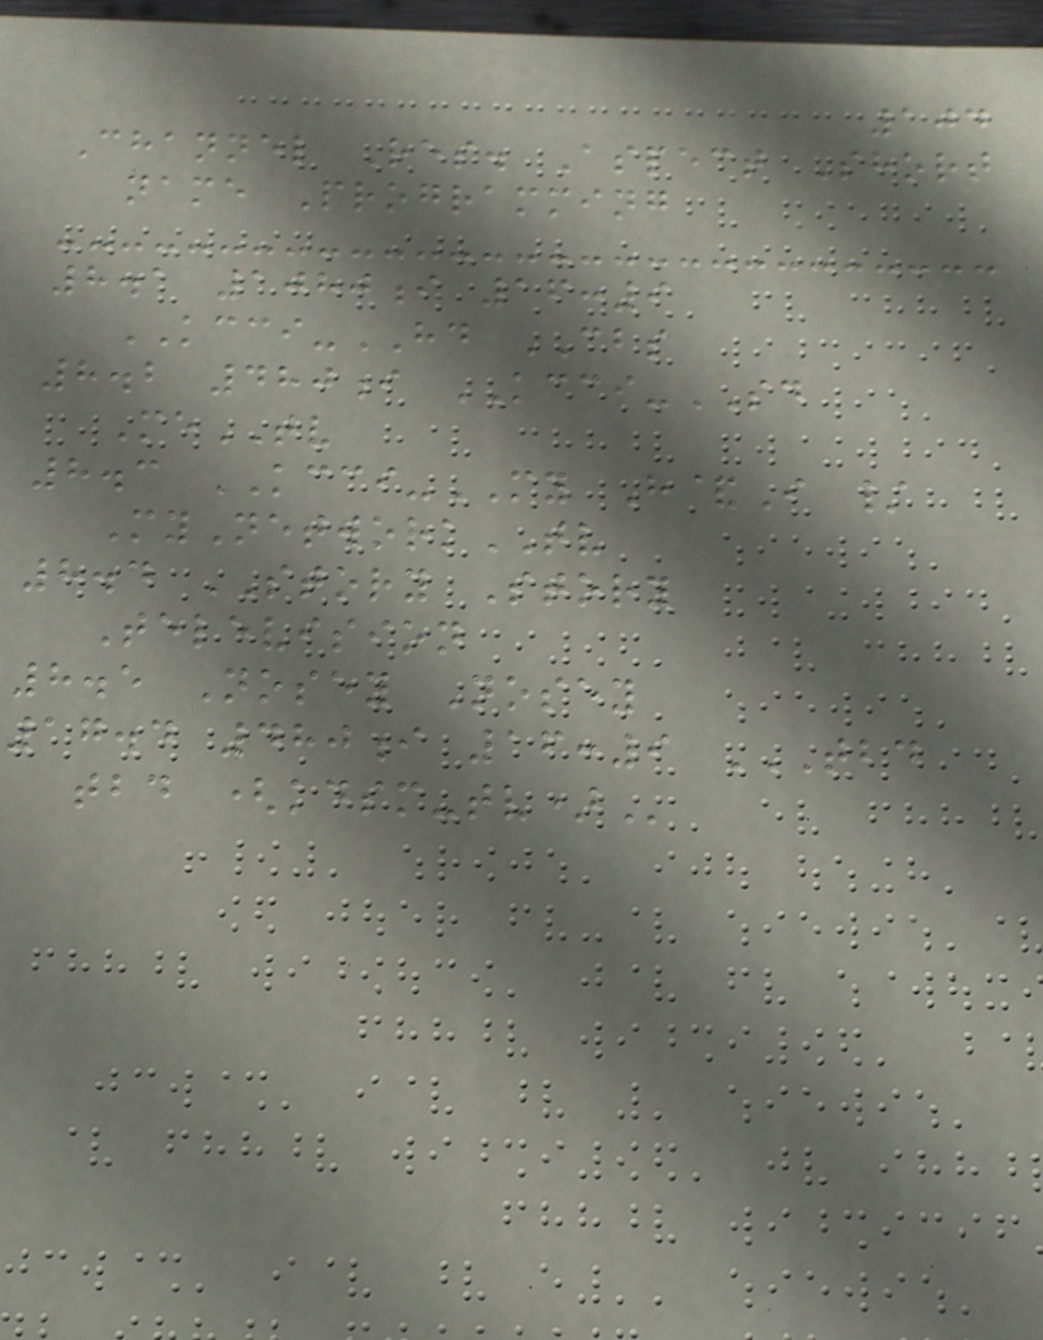104
Channel Res. Aspect Short
name Programming
8.1 1080i 16:9
KCCI-HD CBS
8.2 480i KCCI-SD
MeTV
8.3 KCCI-MY H&I /
MyNetworkTV
8.4 STORY Story
Television
8.5 Nosey Nosey
17.4 480i 16:9 TBD
TBD (KDSM-TV)
